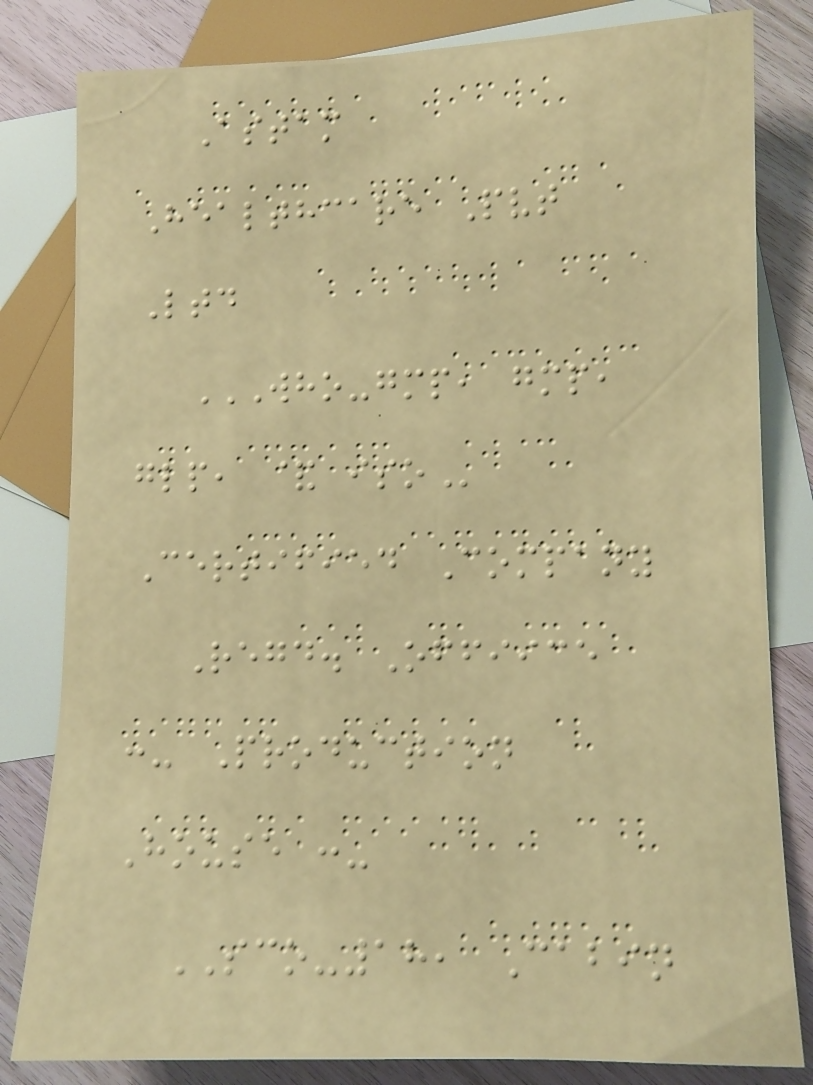Astam
Healthcare Pvt
Ltd
WHO-GMP, GMP,
GLP, & ISO
Certified Company
Regd. Offiice
:- Production
House :-
SCO-18, Cabin
